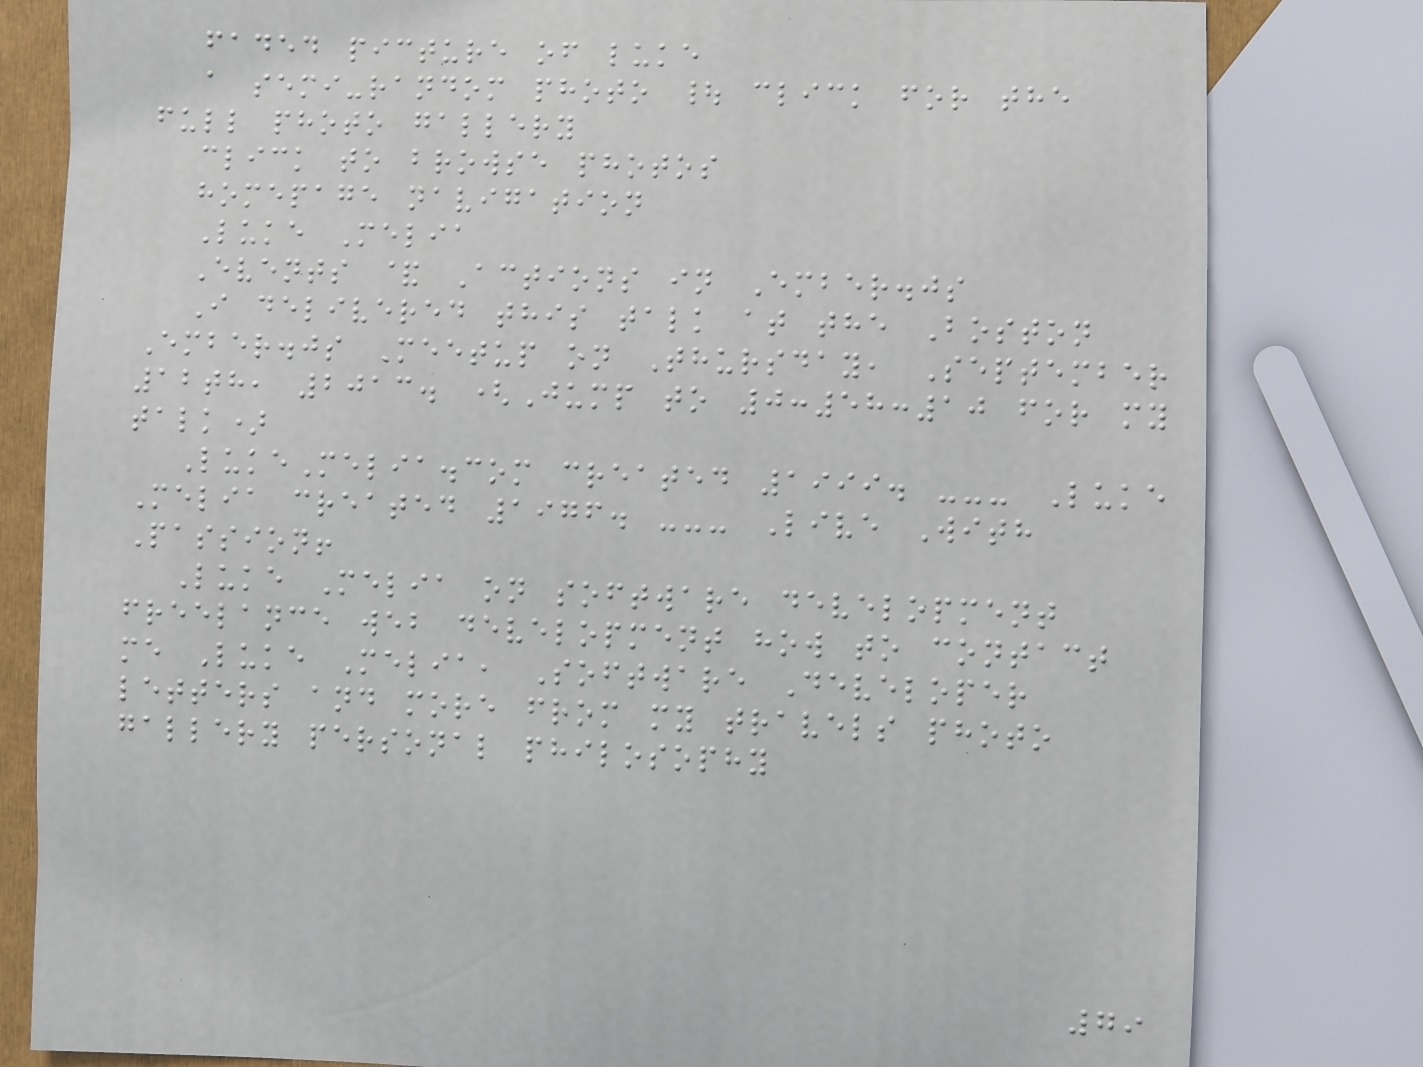faded picture of luke
a semi-random photo | click for the
full photo gallery
click to browse photos
homepage navigation
Luke Melia
Events & Actions in Ember.js
I delivered this talk at the Boston
Ember.js Meetup on Thursday, September
12th, 2013. (Jump to 0:58:10 for my
talk)
LukeMelia.com created 1999. --- Luke
Melia created 1976. --- Live With
Passion!
Luke Melia on software development
freelance web development how to contact
me Luke Melia, Software Developer
letters and more from my travels photo
gallery personal philosophy
79
